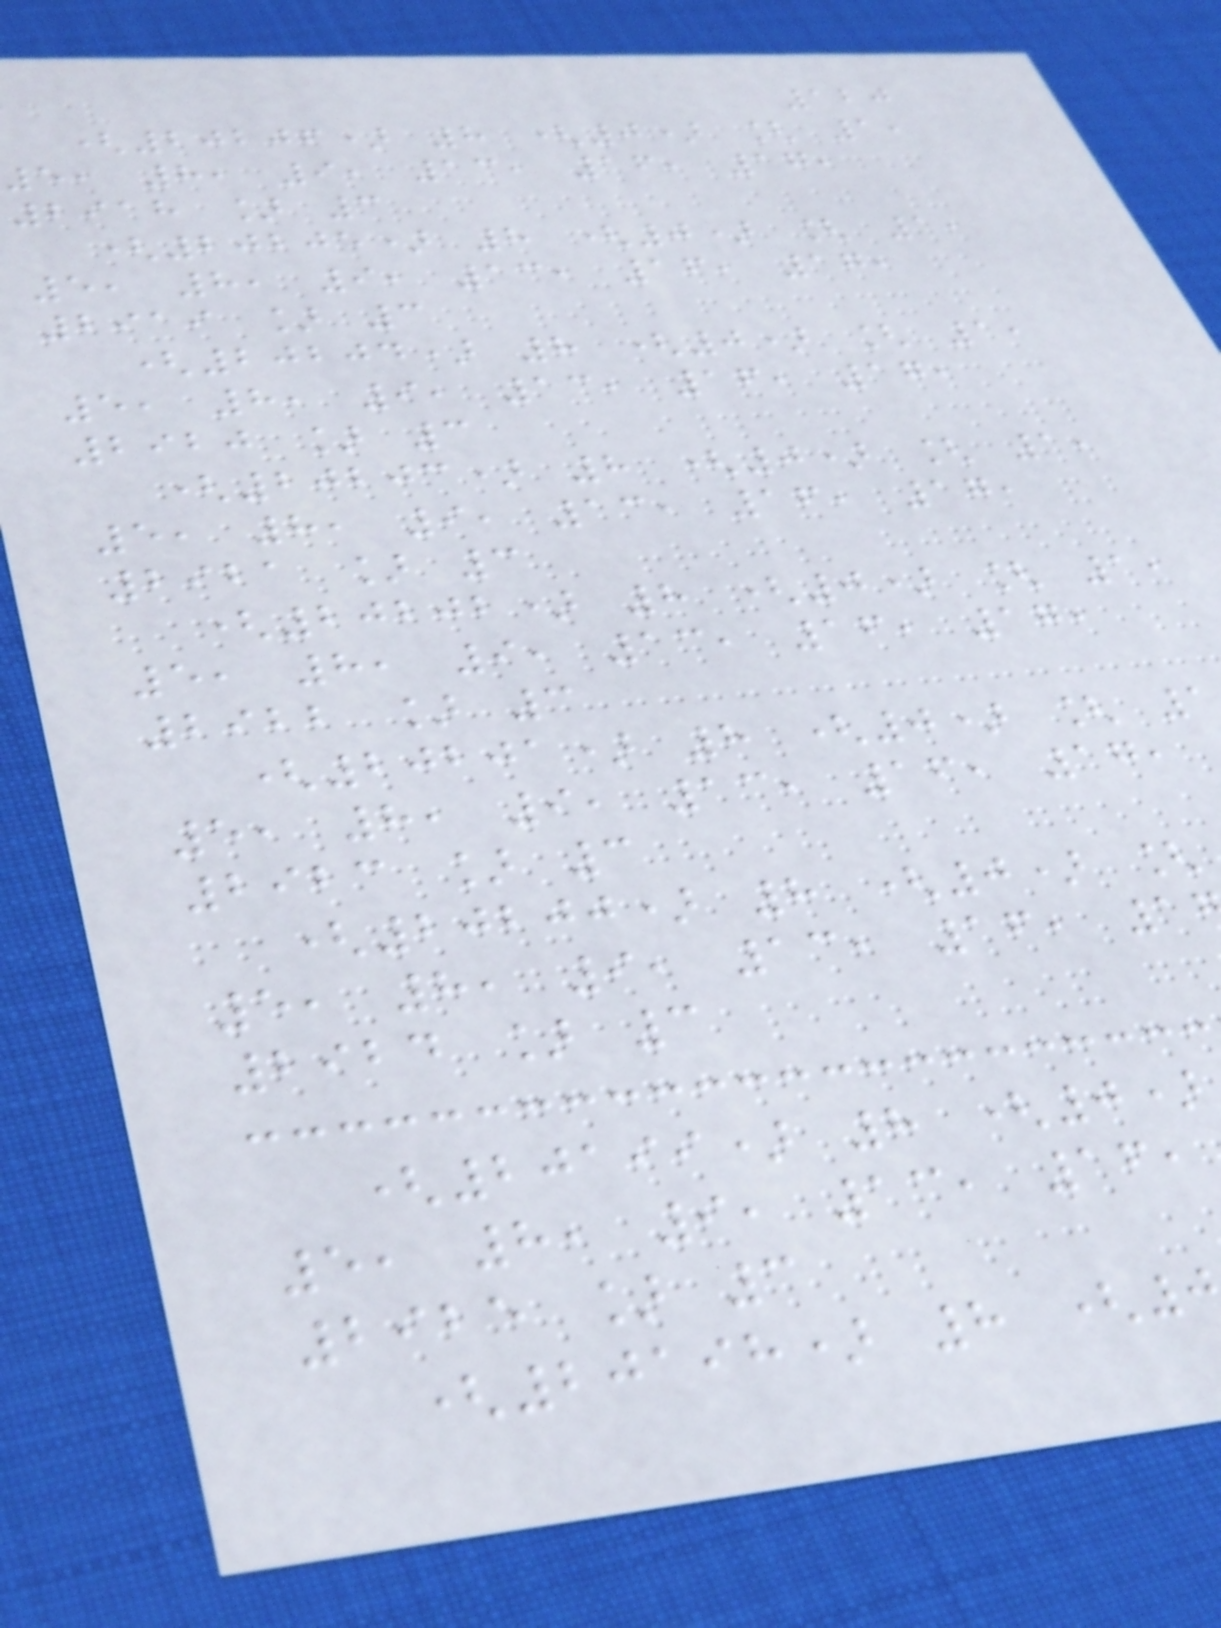120
(20206) 8 (0) [ 1,
5, 8, 9, 13, 16, 17,
2918 ] 3
(20205) 8 (0) [ 1,
5, 8, 9, 13, 16, 17,
2919 ] 3
(20204) 8 (0) [ 1,
5, 8, 9, 13, 16, 17,
2920 ] 3
(20203) 8 (0) [ 1,
5, 8, 9, 13, 16, 17,
2921 ] 3
(20202) 8 (0) [ 1,
5, 8, 9, 13, 16, 17,
2922 ] 3
(20201) 8 (0) [
5, 8, 9, 13, 16, 17,
2923 ] 3
(20200) 8 (0) [
5, 8, 9, 13, 16, 1
2924 ] 3
(20199) 8 (0)
5, 8, 9, 13, 16,
2925 ] 3
(20198) 8 (
